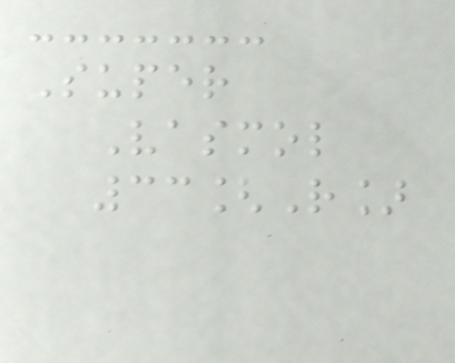Super
Vasmol
33[R]
